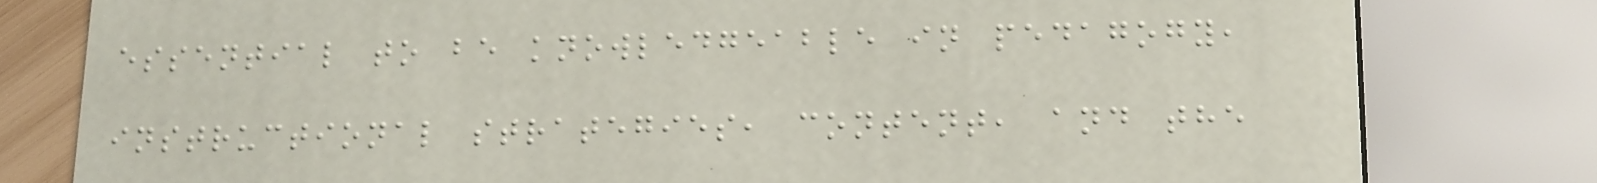essential to be knowledgeable in pedagogy,
instructional strategies, content, and the
